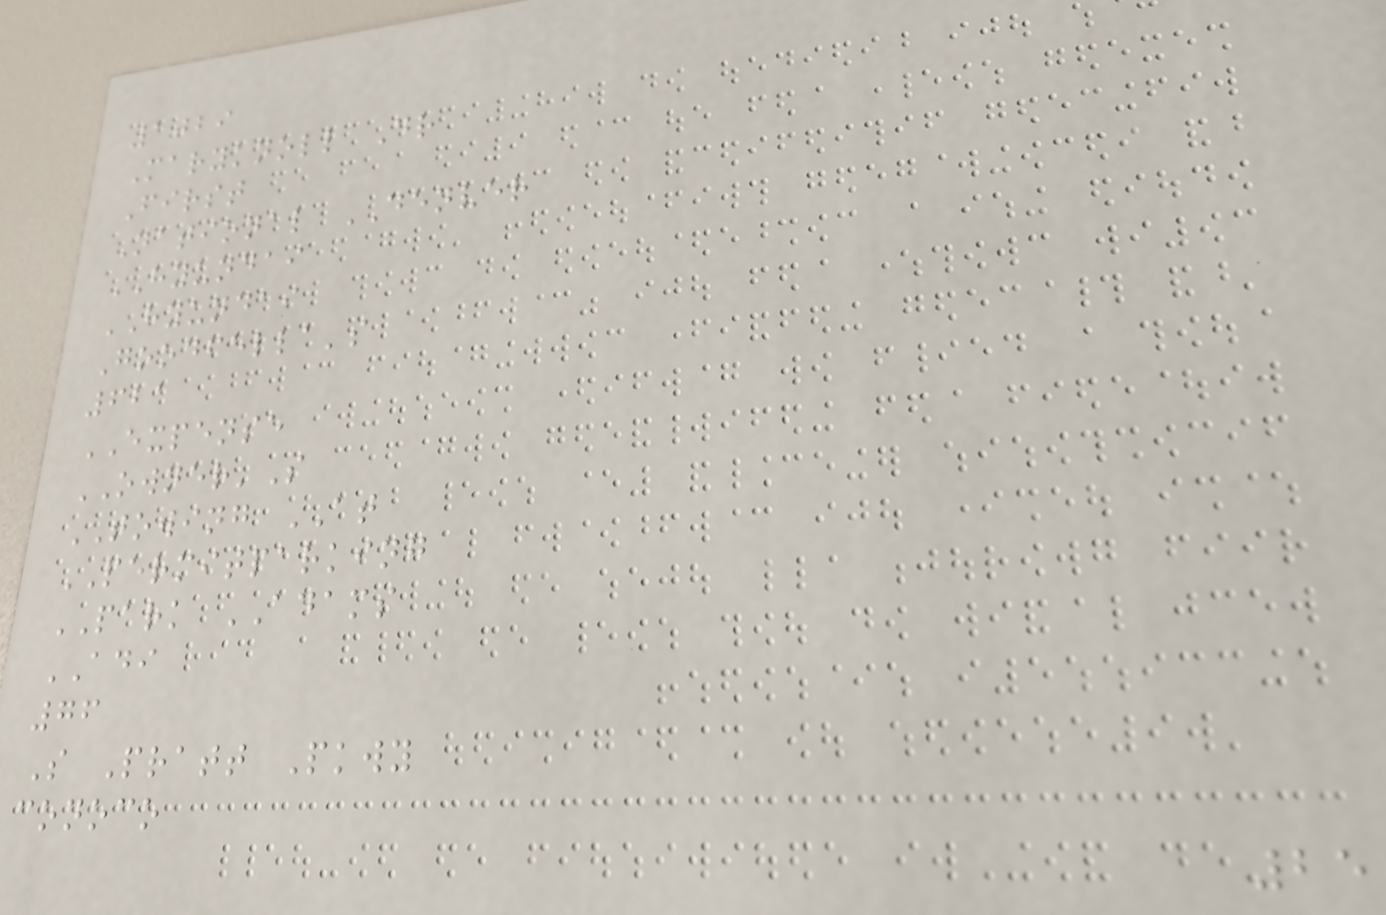1029
Maryknoll Dr
First
National DENVER
HYUNDAI
HYUNDAI
Goodfella's
621
EXPENSE
OWNER'S
TOWING AT
PERMITPARKING
PARK ADAMS
ADI
76
S Pratt Pkwy
conoco
25
